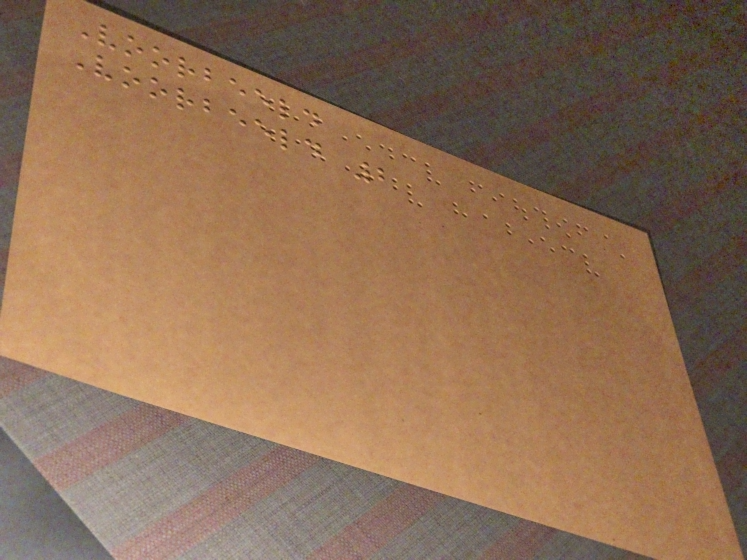Voorbeeld
Voorbeeld 2
